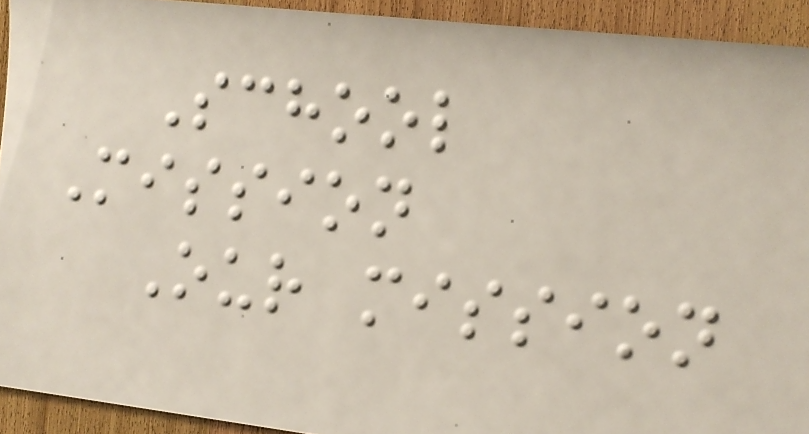School
Mission
Our mission
